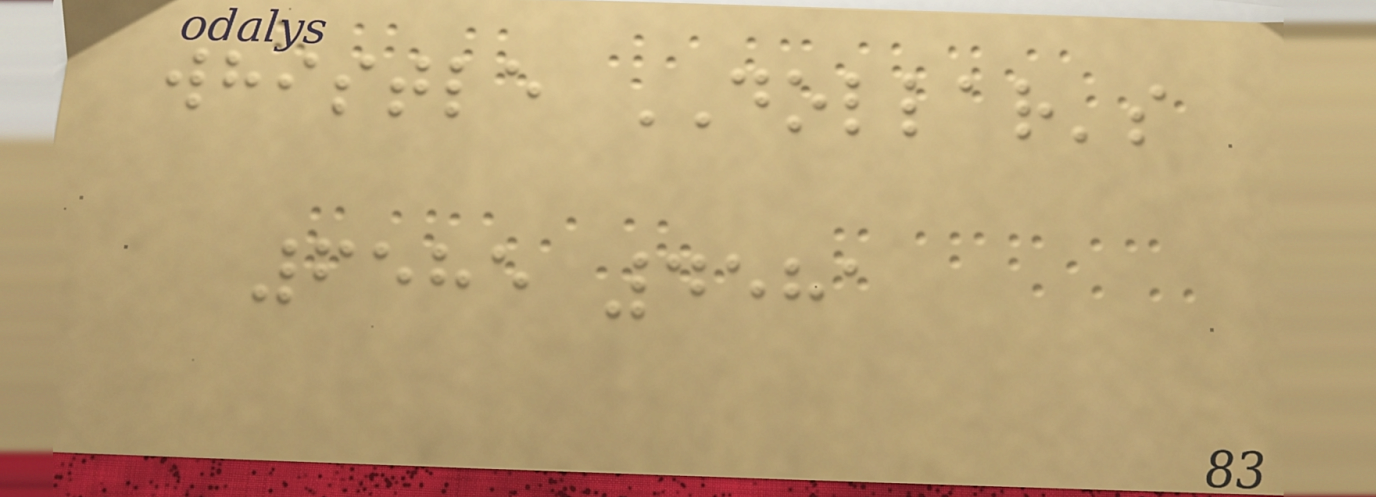whistle DOLLAR's
6585 4581
